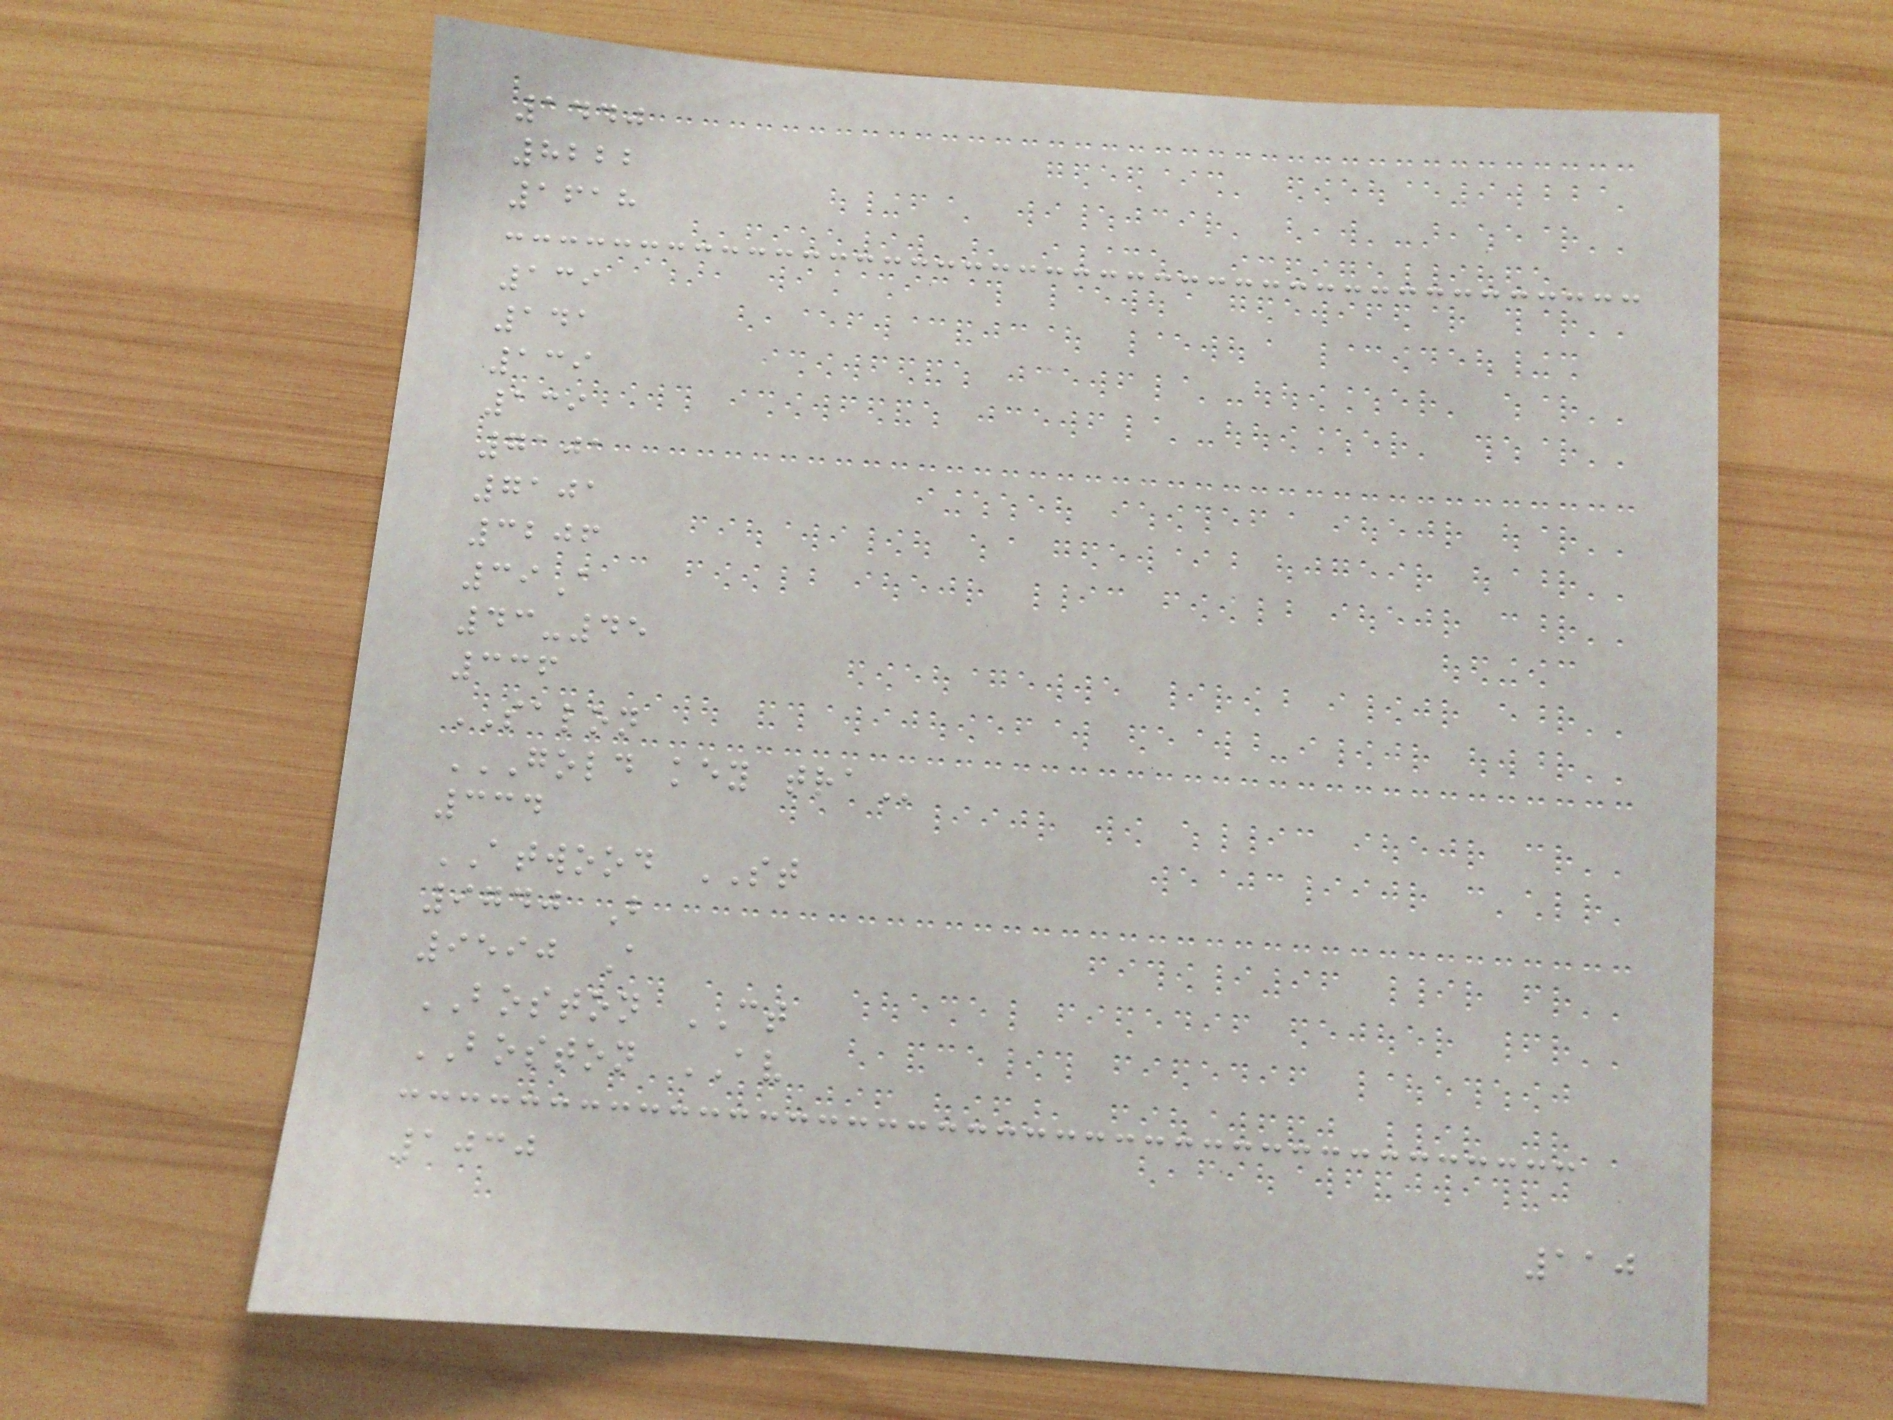1440
8222
1618
139
141
139
139
7101
7101
3206
39A
43-45
336
SALON
GOLD KEY TRA
334
ATWOOD ST
9740 B
9590 A
BOSTON CT
BOSTON AV
1030
110
